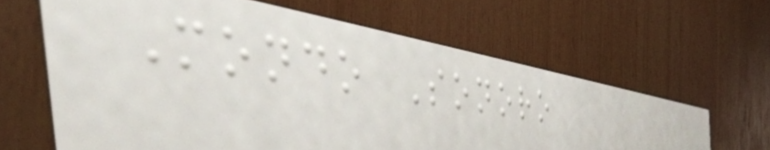Mondo Sonoro
